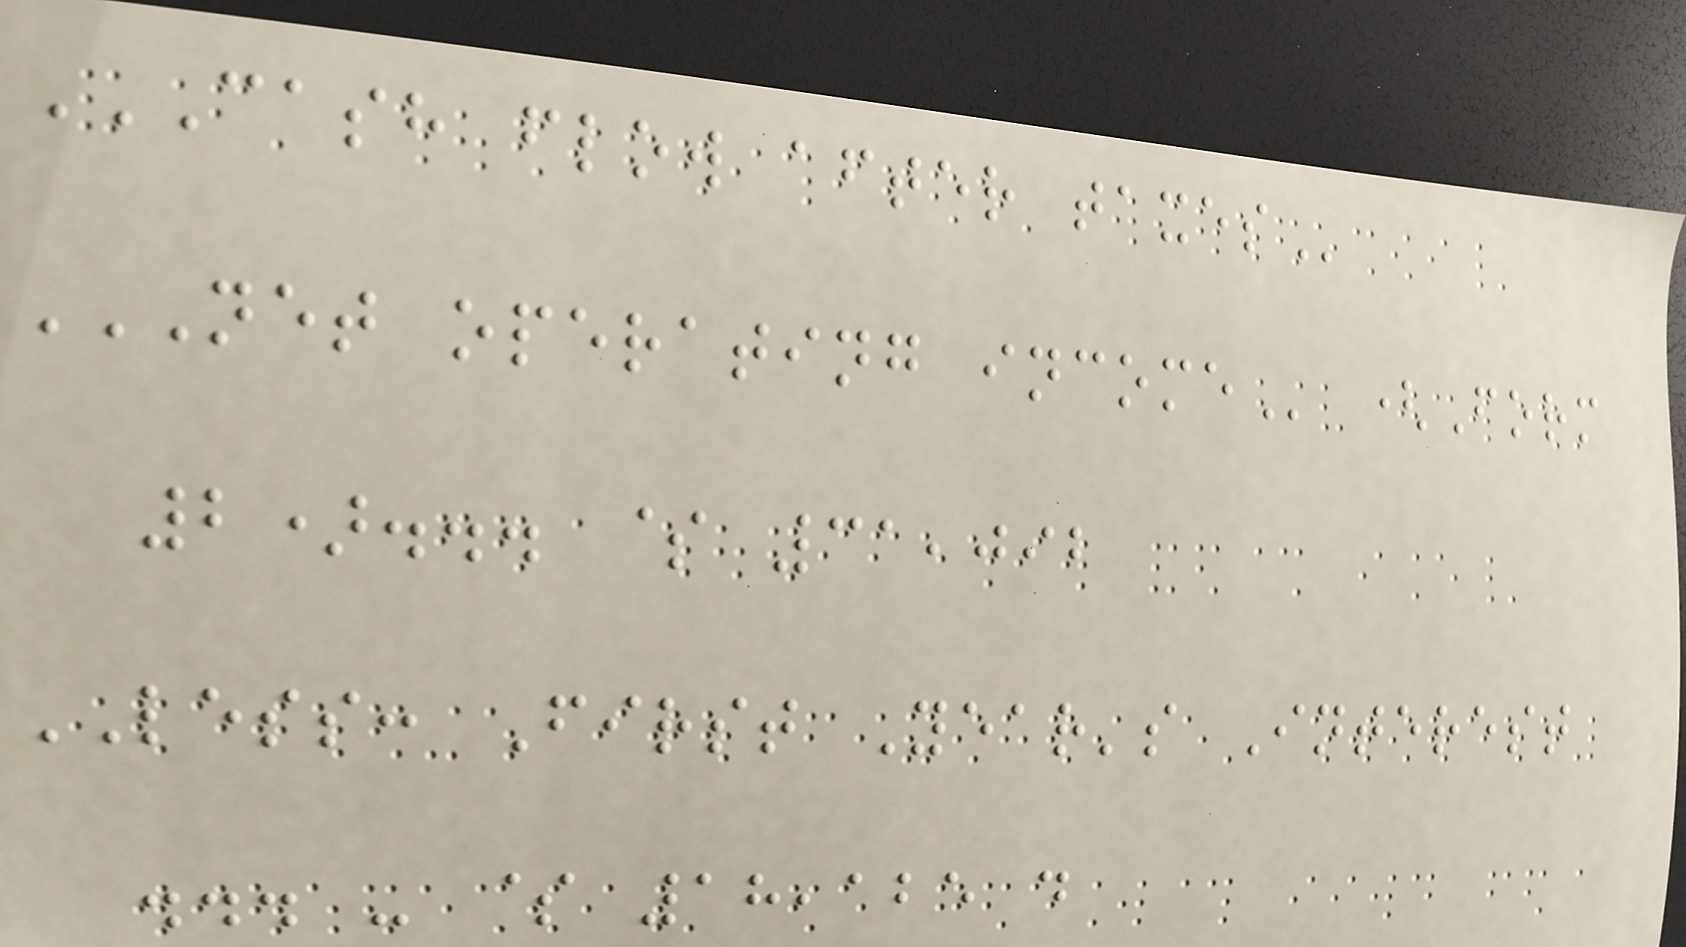CASH FLOW AFTER TAXES
NET OPERATING INCOME (Form
2)... $ 31,092
LESS: First Year's Interest
... - $ 18,125 d
